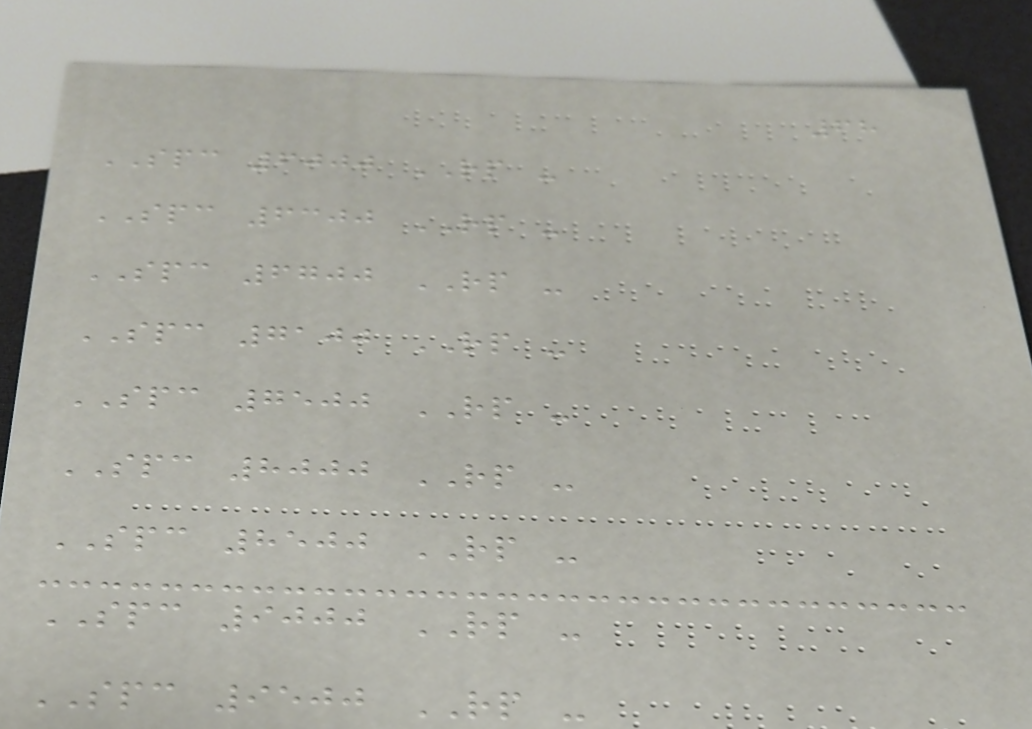68
SPC 6000 RP -
SPC 6300 RP -
SPC 6700 RP -
SPC 7100 RP -
SPC 7500 RP -
SPC 8000 RP -
SPC 8500 RP -
SPC 9000 RP -
SPC 9500 RP -
